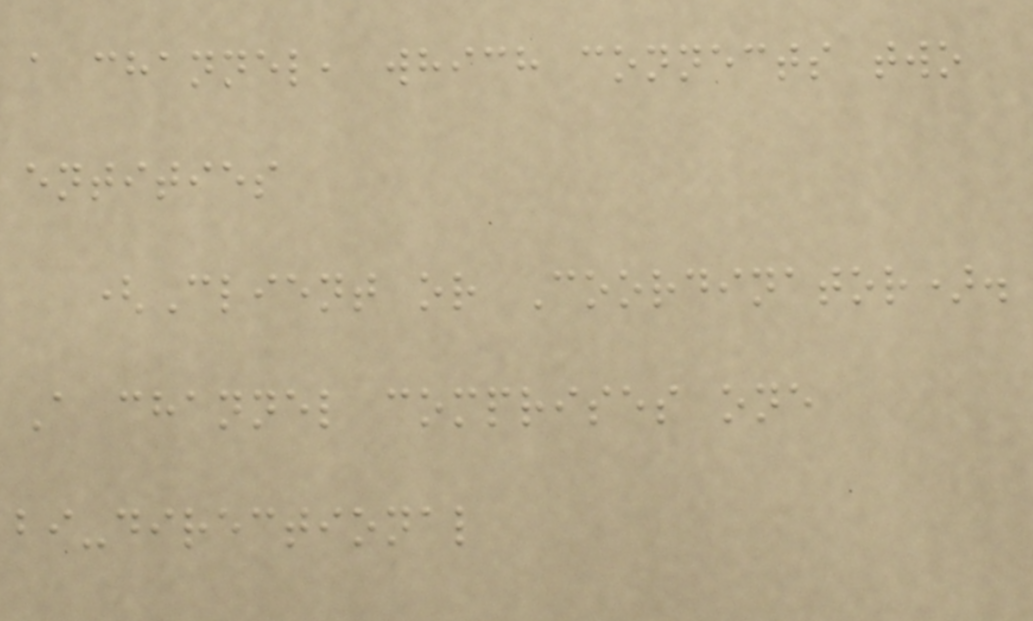a channel, which connects two
entities
(Client or Coordinator).
A channel comprises one
bi-directional
